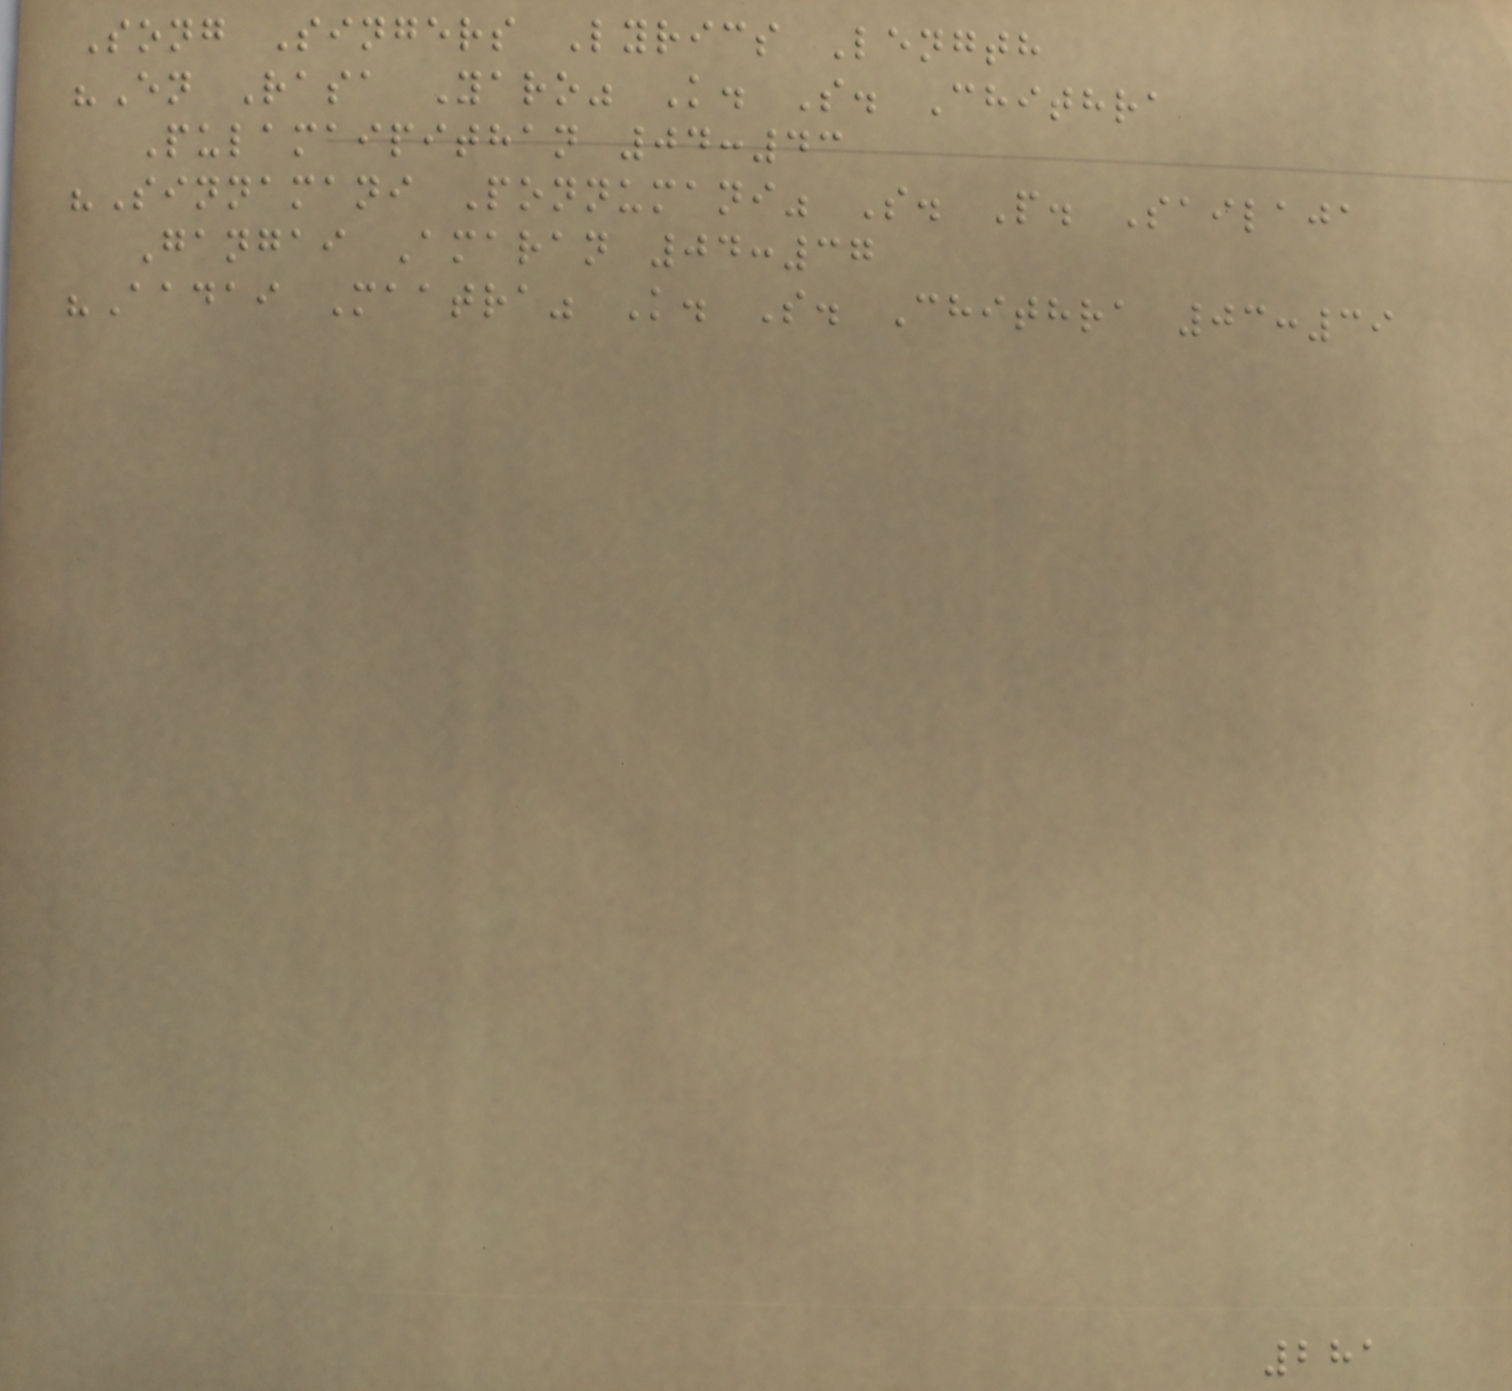Song Singers Lyrics Length
"En Rasa Yaro" K. S. Chithra
Pulamaipithan 04:43
"Sinnamani Ponnumani" S. P. Sailaja
Gangai Amaran 04:37
"Aadai Maatra" K. S. Chithra 03:39
281
